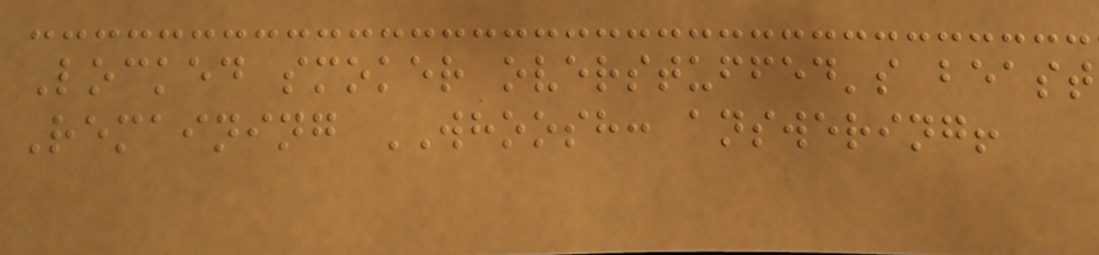Locked smoker overstuffed's beast
Remaining WHOOSH: answering!
